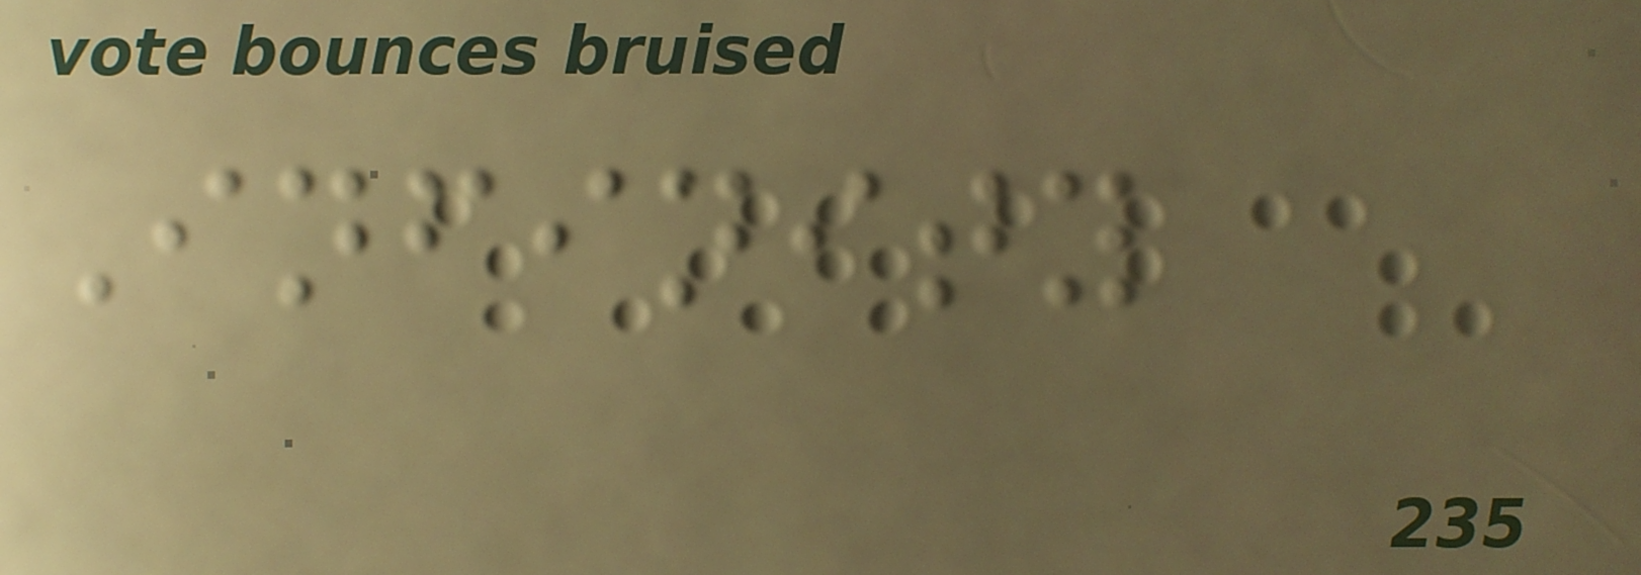Infinity
